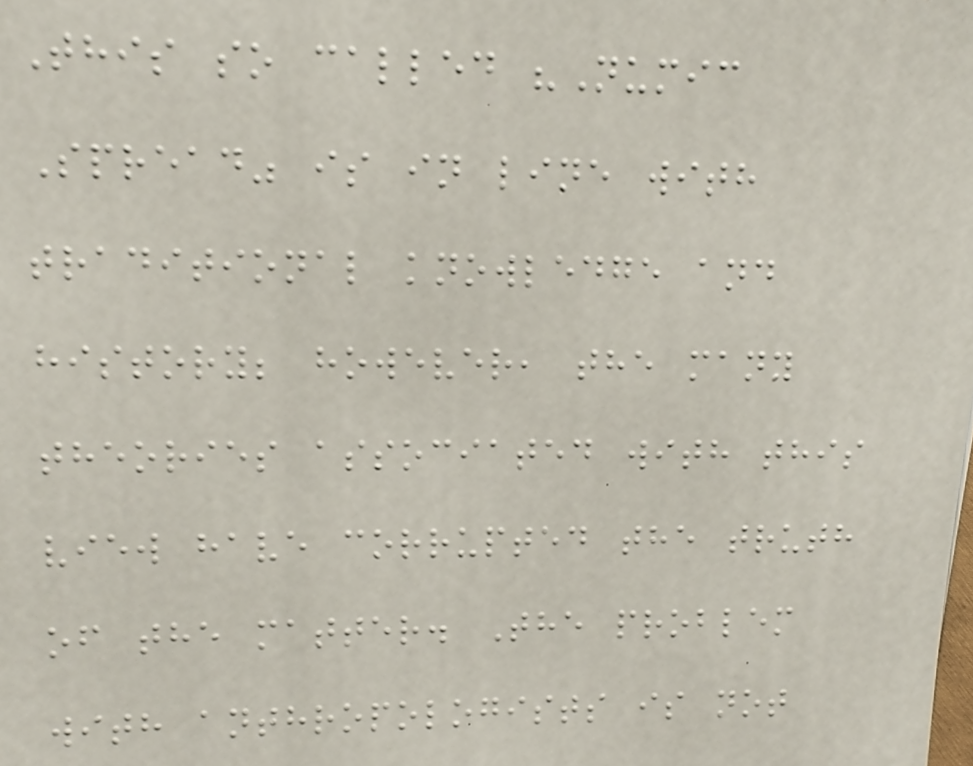This so called "Numic
Spread" is in line with
traditional knowledge and
history; however, the many
theories associated with this
view have corrupted the truth
of the matter. The problem
with anthropologists is not
